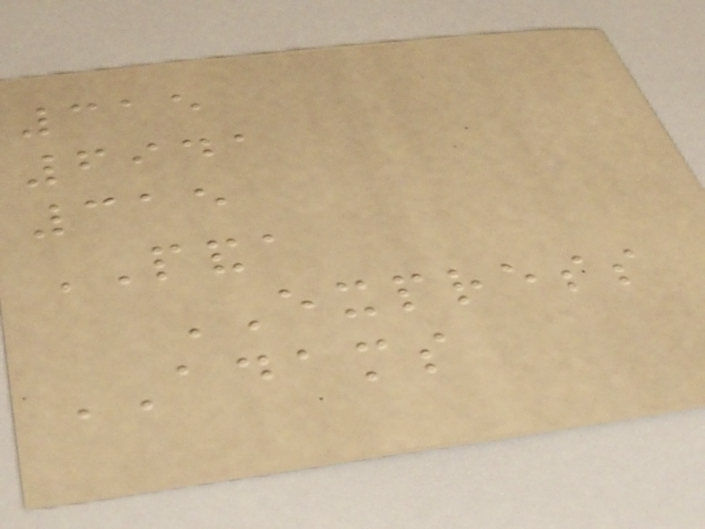315
6941
315
PANDA
EXPRESS
ADAMS
